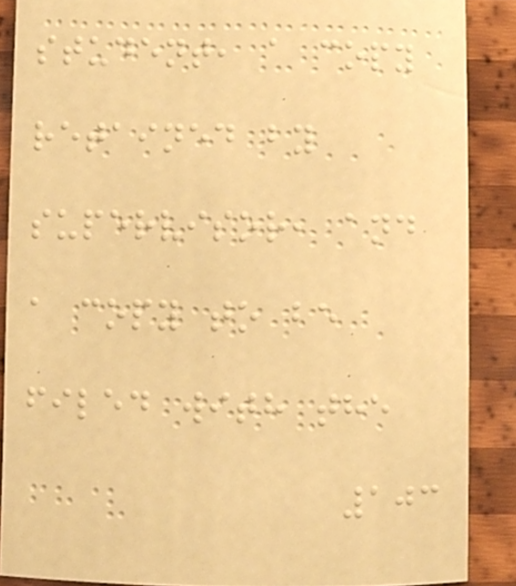student, a copy
retained by
supervisor, and
a copy to be
filed with the
103
